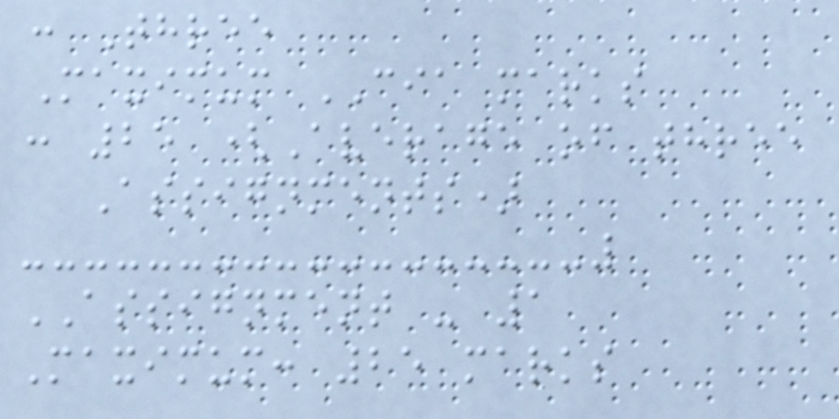: Three
Maximum CIA marks
: 25 (Average of three
Assignments)
ASSIGNMENT - 1
Maximum: 25 marks
